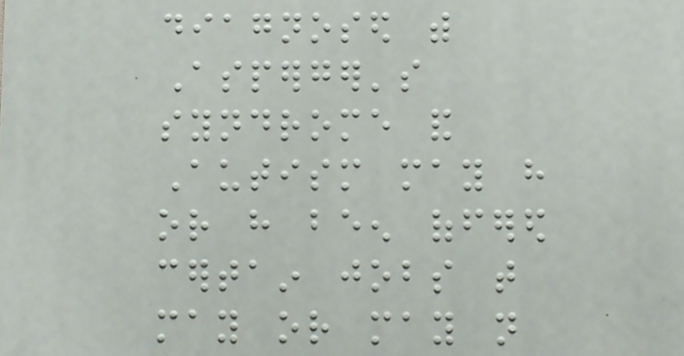diagnosed with
Asperger's
syndrome and
Autism may have
or have been offered
certain jobs that
may or may not
